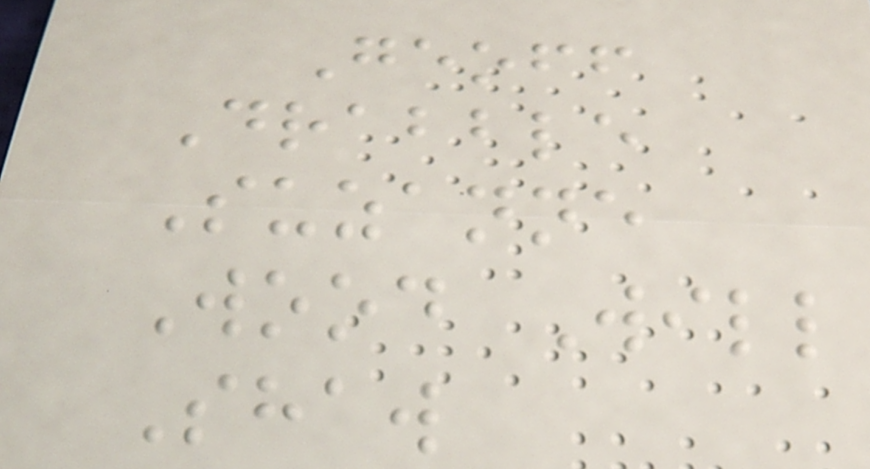Geoff
Drabble
Suzanne
Wood Will
Shaw
